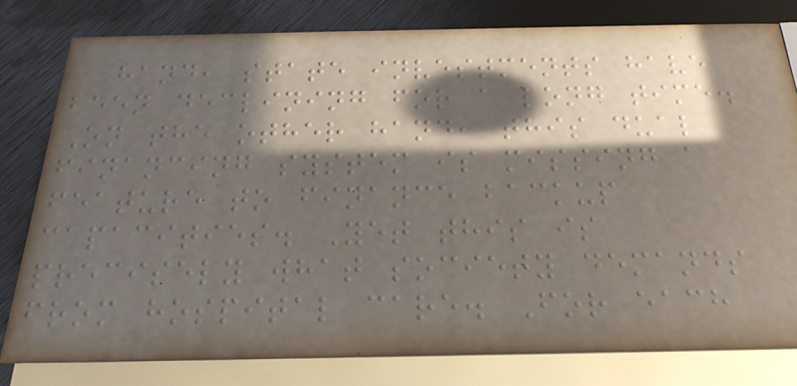hand, state investments have
been declining for a long time.
On the other hand, this dual
financing system is missing a
feature to finance backup
capacities. Yet this is
precisely what society demands
from hospital care. For each
